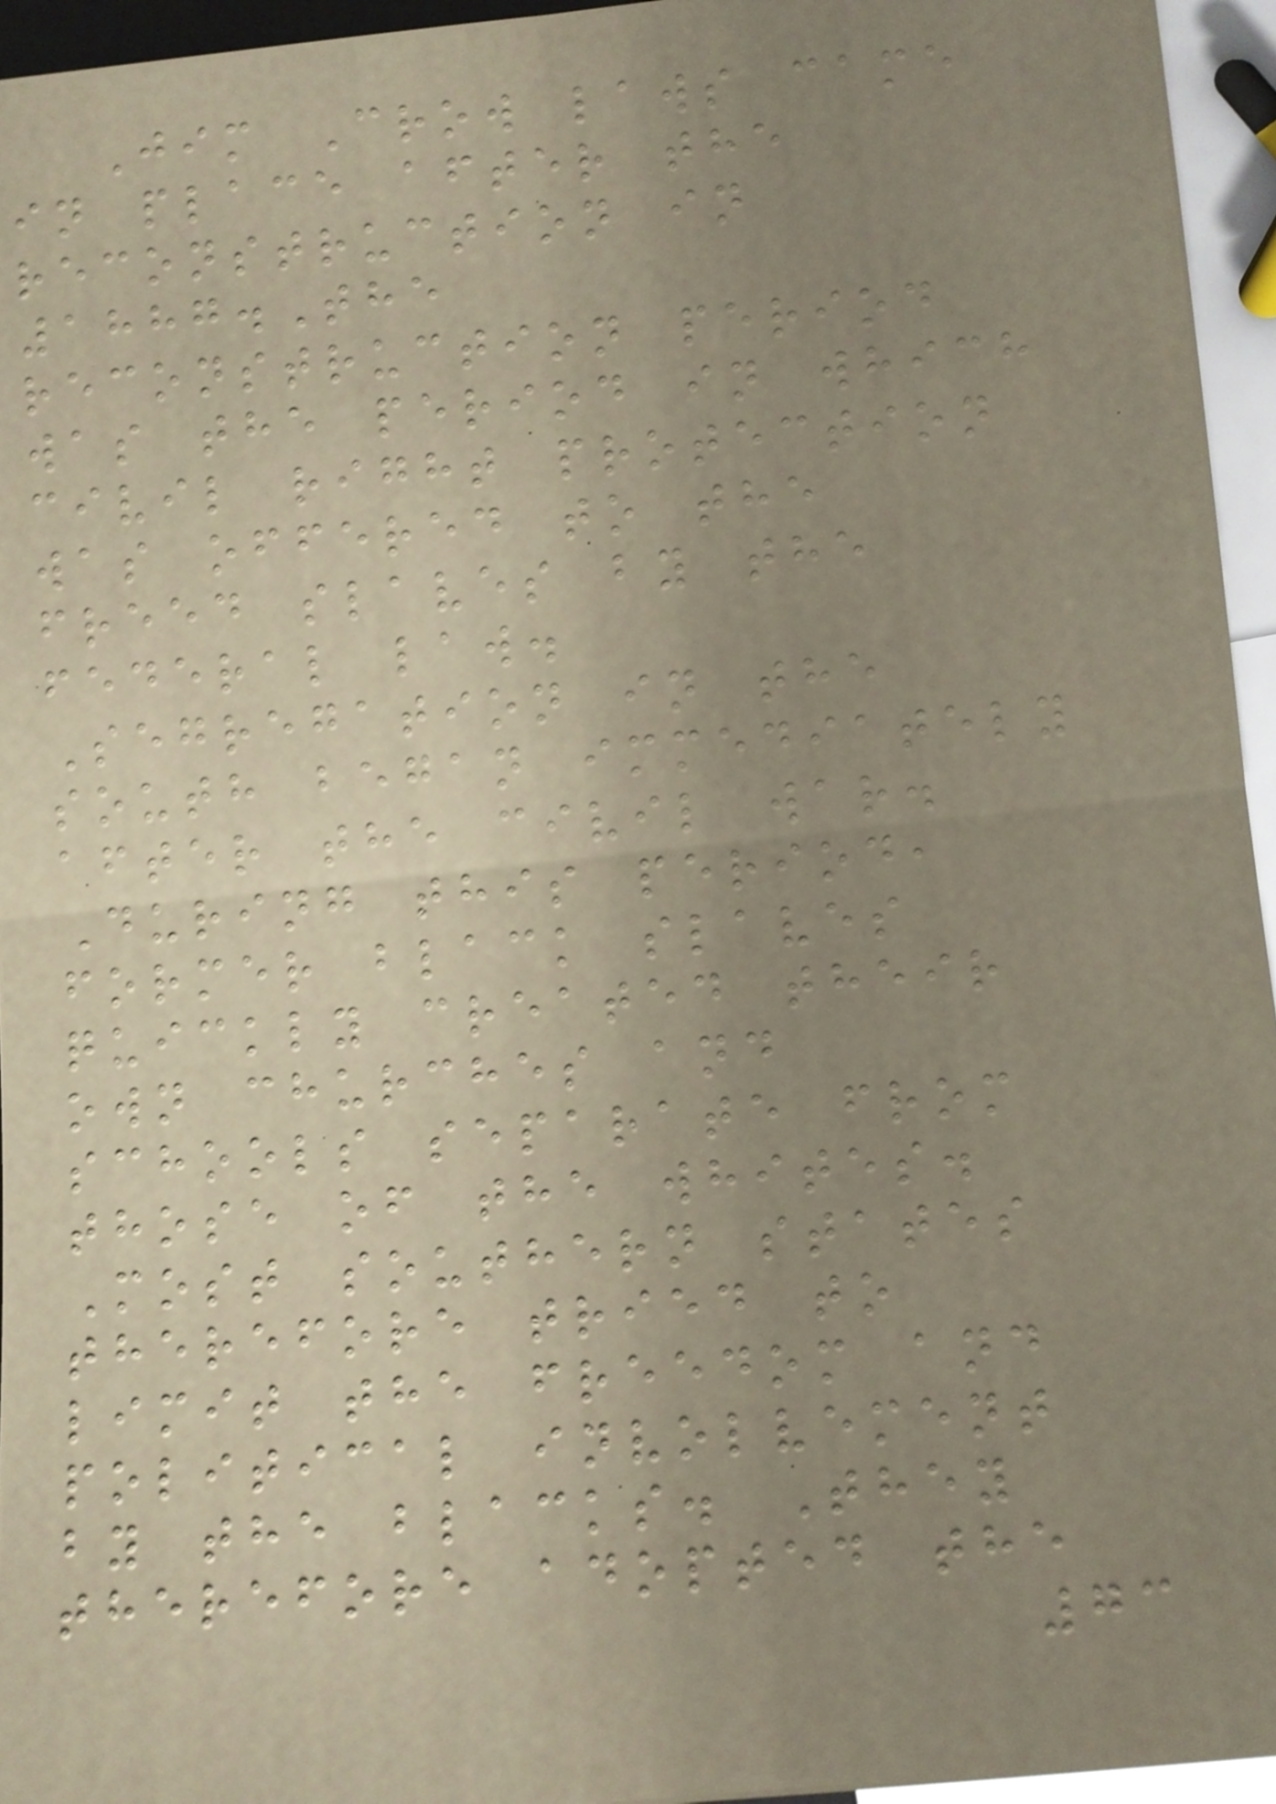Jim Crow laws came
in place after the
reconstruction in
1887.The
reconstruction period
was the period in which
civil right protection
was offered to the
freed slaves by the
federal law.
Segregation in the
south began immediately
after the civil war.
During this period,
former black slaves
quickly created their
own churches and
schools separate from
those of the whites.
Most southern states
therefore tried to
limit the freedom and
political involvement
by the blacks. They
therefore adopted the
73
